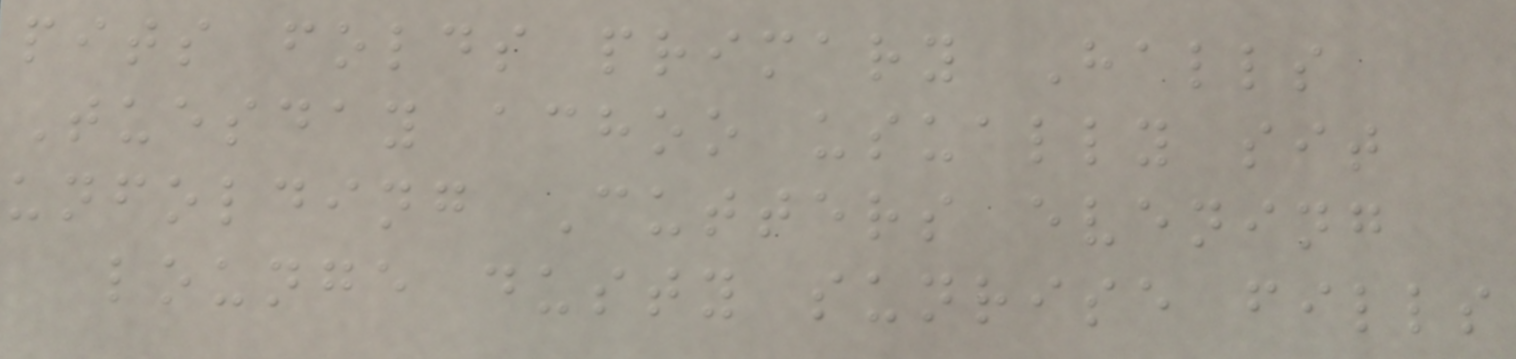pits folds primary Halls
Tuesday achoo usually sit
unfolding Cutters evening
lounge dusty sunrise fills
